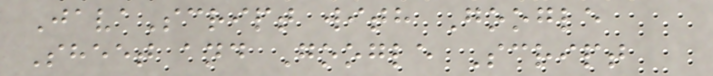JavaScript with Google
Sheet and Google Script
